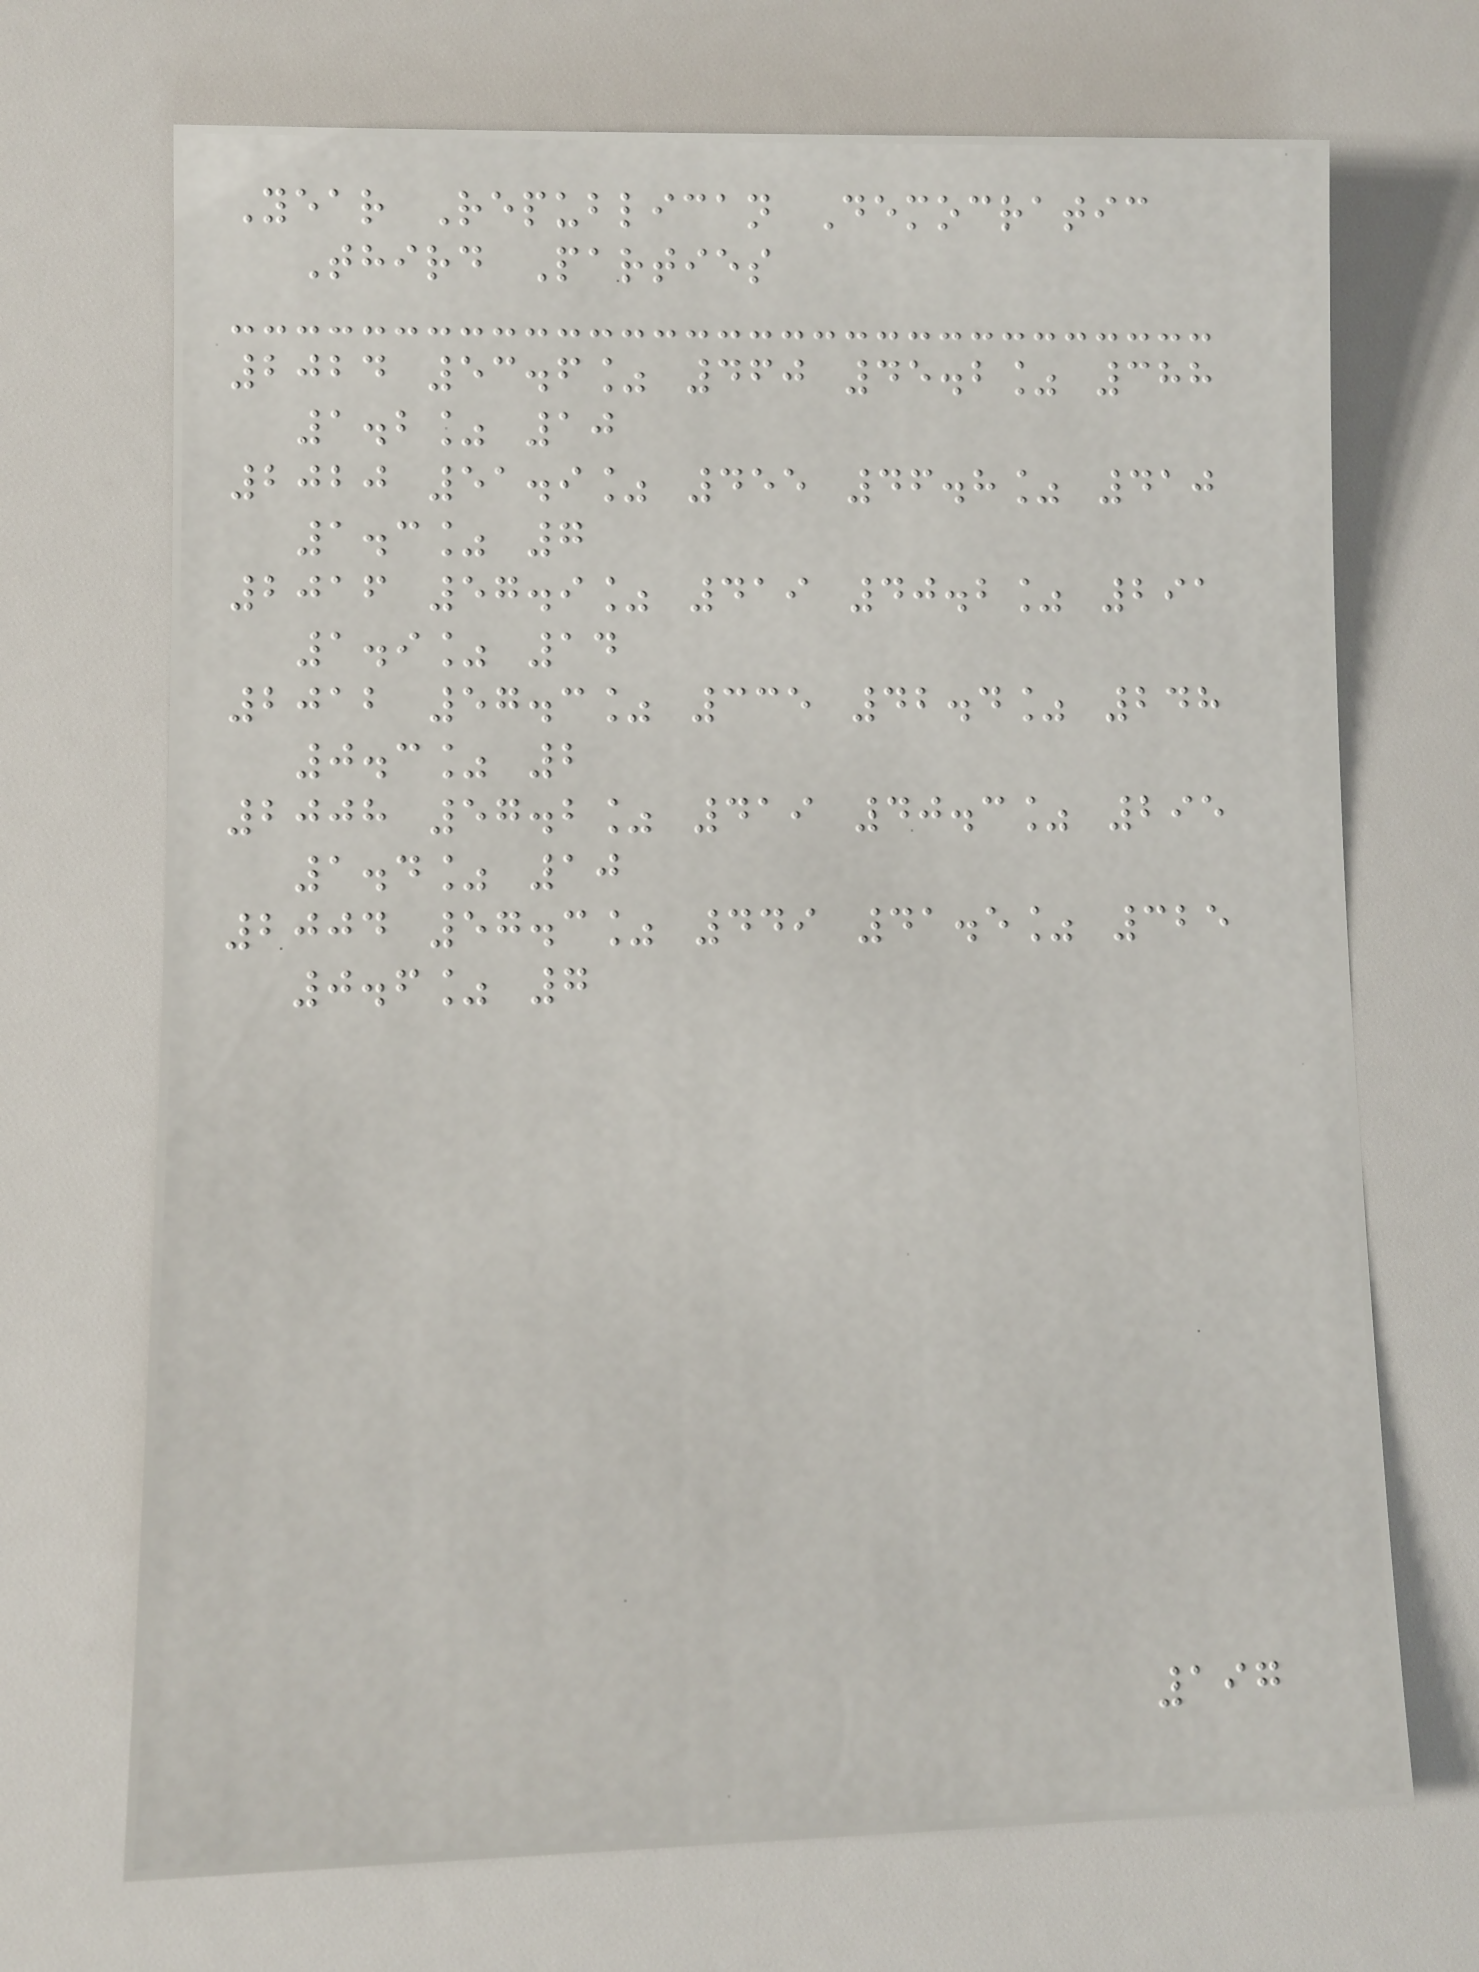Year Republican Democratic
Third Parties
2024 53.6% 460 45.2% 388
1.2% 10
2020 51.9% 455 46.8% 410
1.3% 7
2016 57.9% 419 40.2% 291
1.9% 14
2012 57.3% 335 42.4% 248
0.3% 2
2008 57.2% 419 40.3% 295
1.4% 10
2004 57.3% 449 41.5% 325
0.6% 7
197
